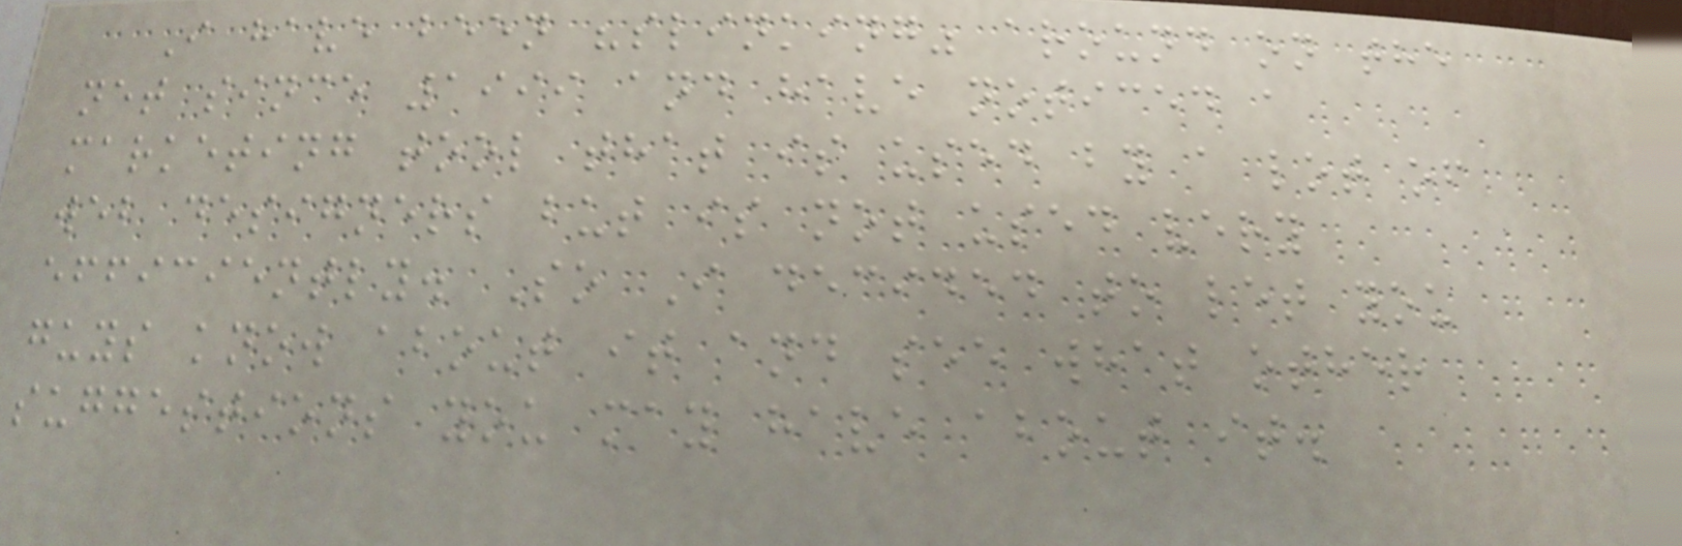I have been "slinking" around on the
net since 1999 and have noticed a
marketing tool that is used by a lot of
web designers but is not used very
efficiently. So I decided to let you
guys know about it and see what other
suggestions you may have about it.
